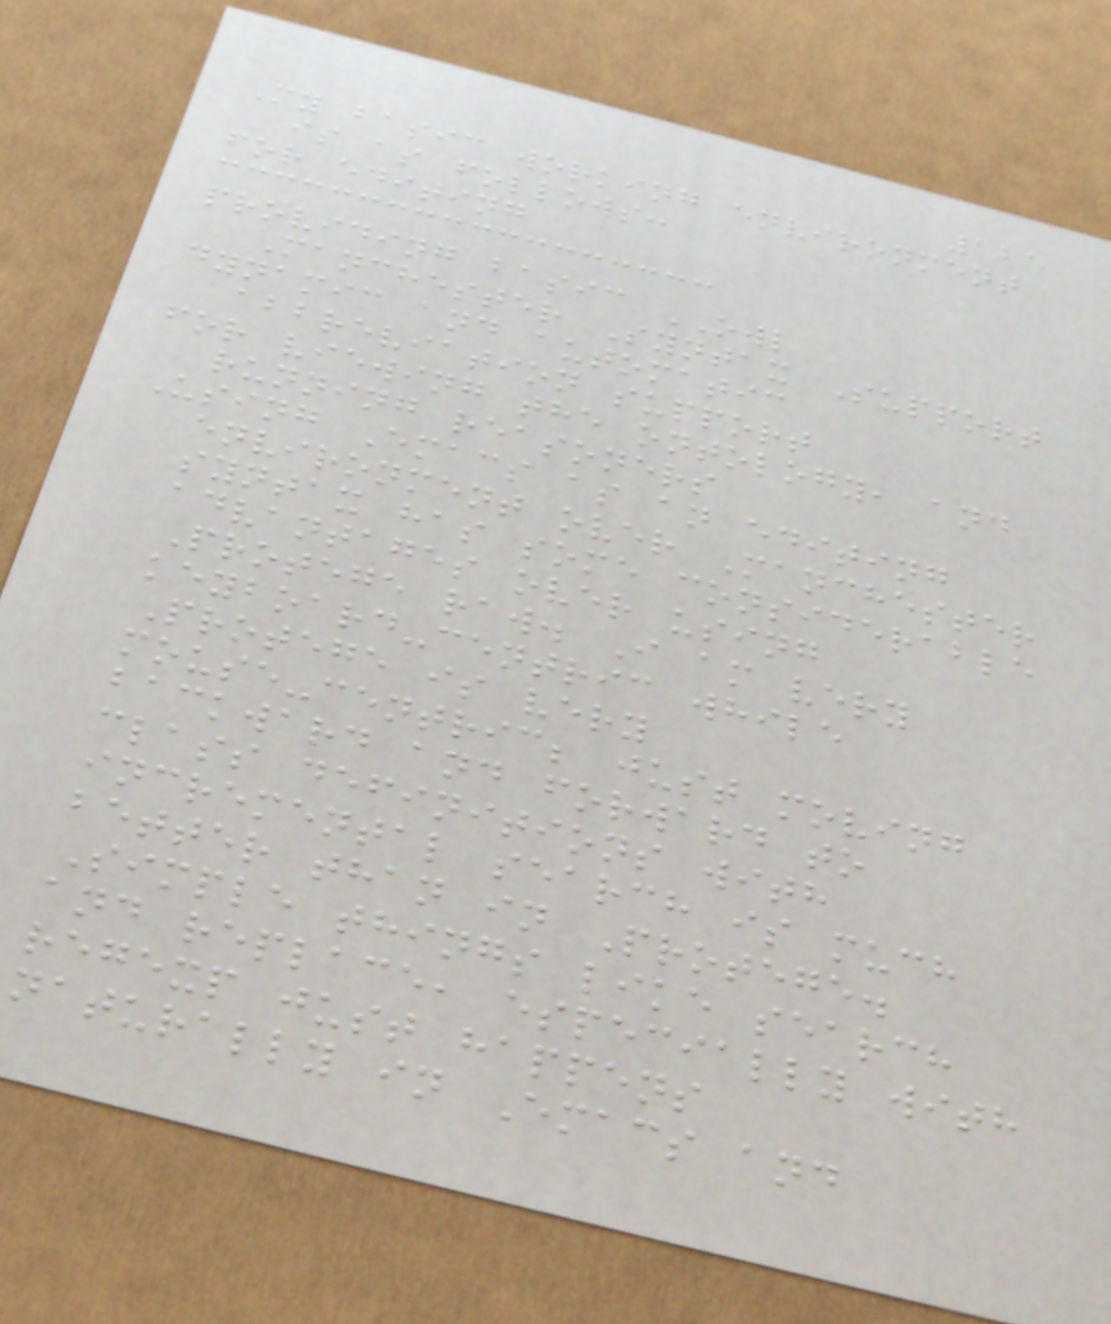125
My basic working environment
is as follows:
for editing
providing basic OWL
Manchester Syntax Support
dynamic and automatic
abbreviation support
for viewing the ontology, and
running reasoners
Using Emacs as an editing
environment over Manchester
syntax has some considerable
advantages over using
Protege raw. I am very
keyboard-centric while
Protege is very
mouse-centric; just moving
backward and forward to
class definitions with
incremental search is much
better than in Protege.
Simple things like search
and replace, especially with
regexp just happens
naturally in Emacs and
